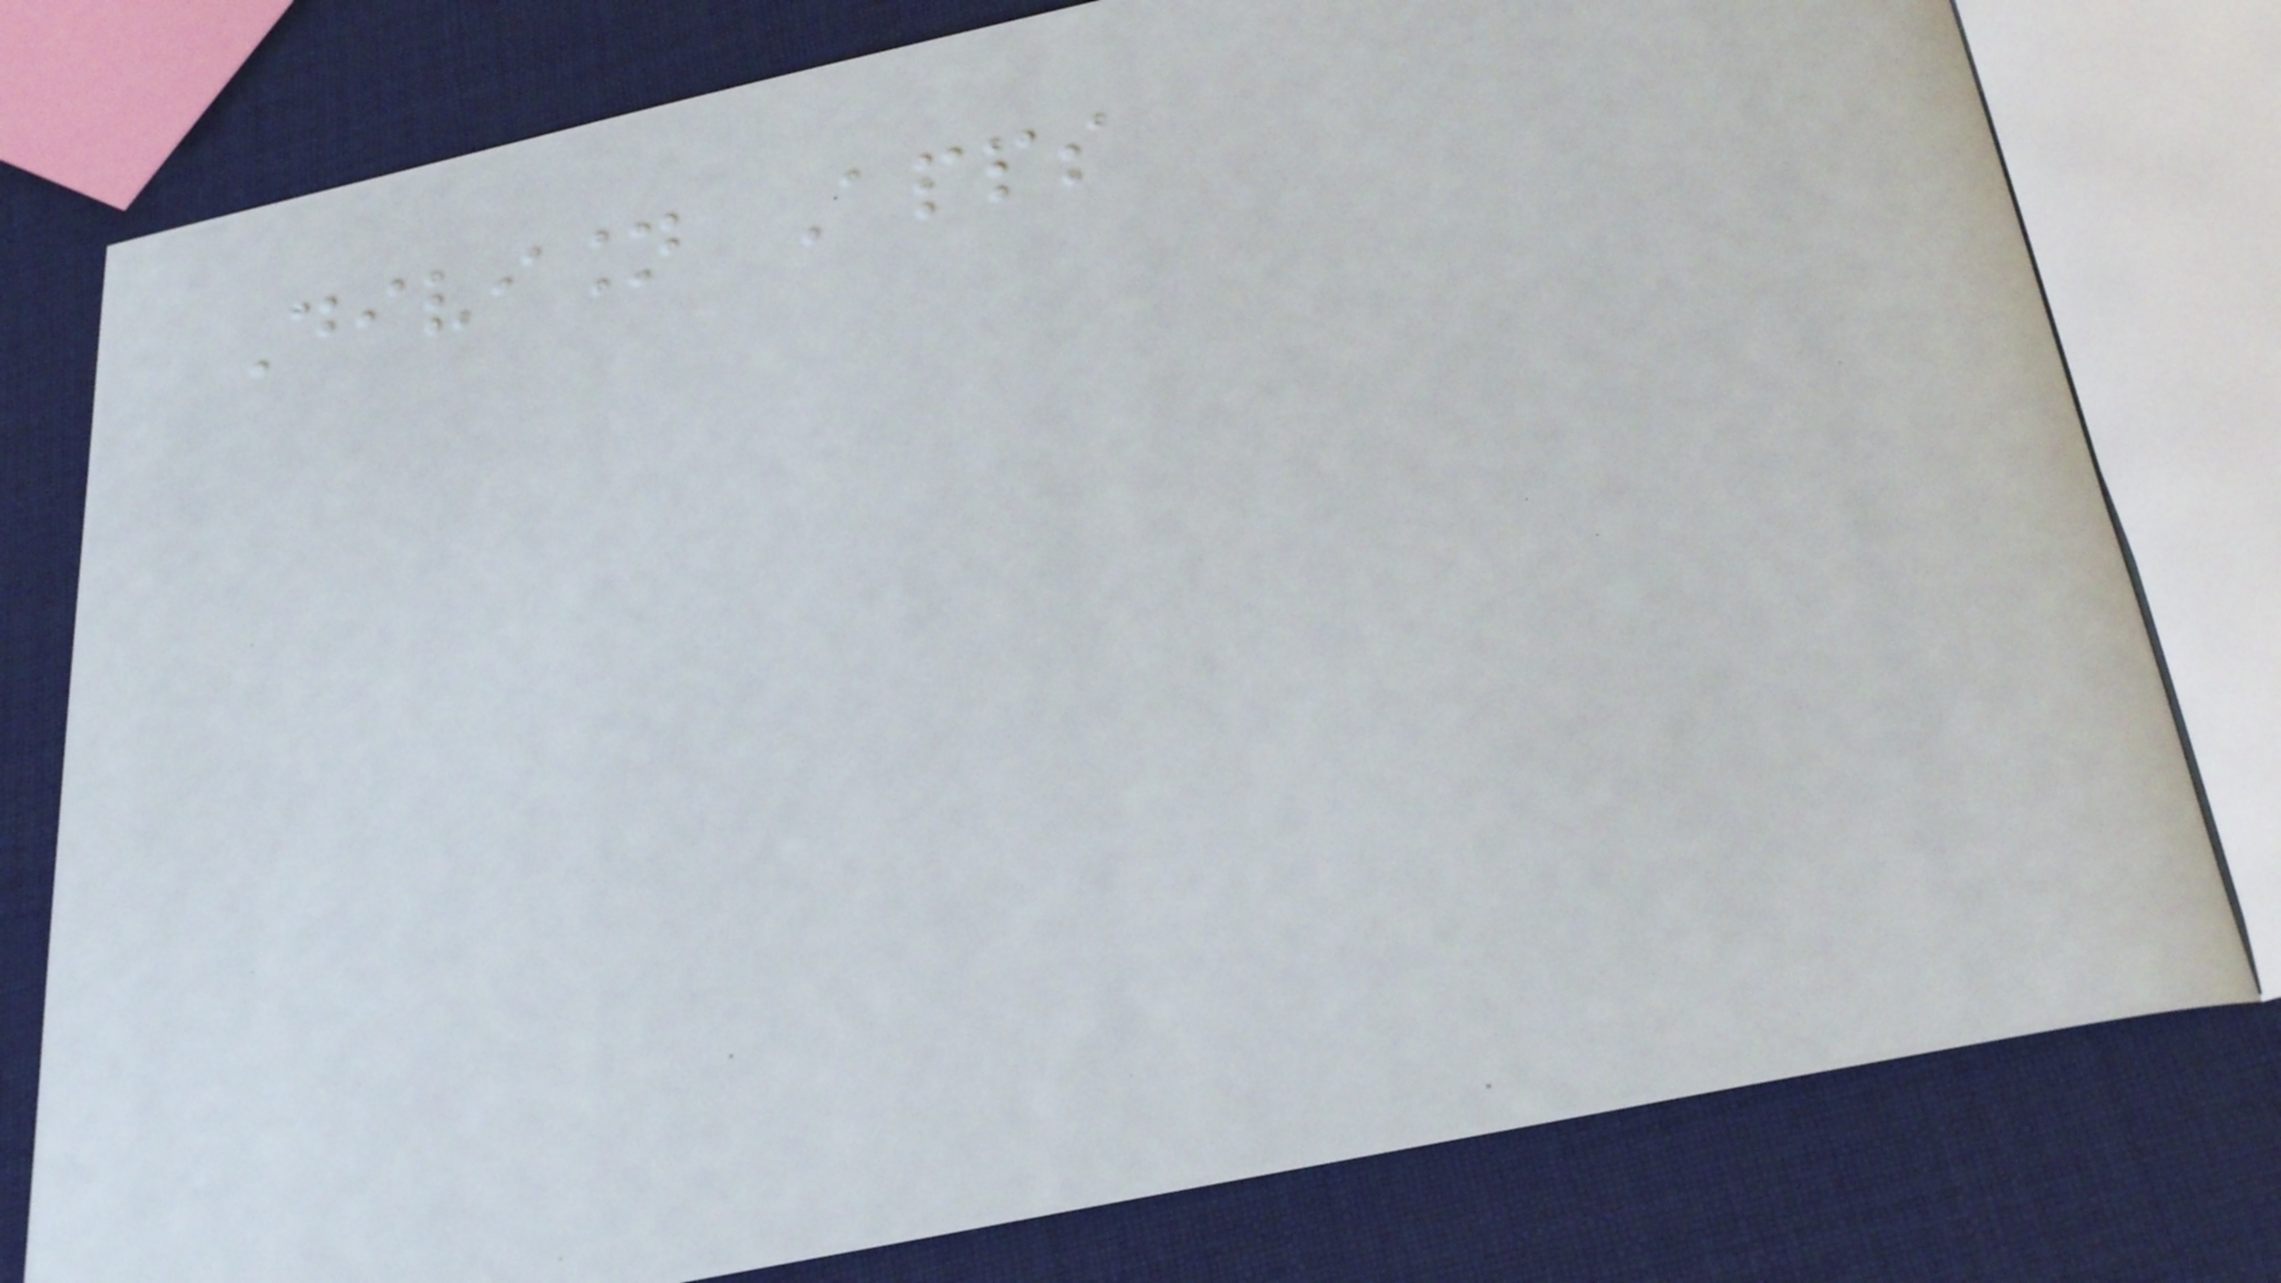Division Apps
